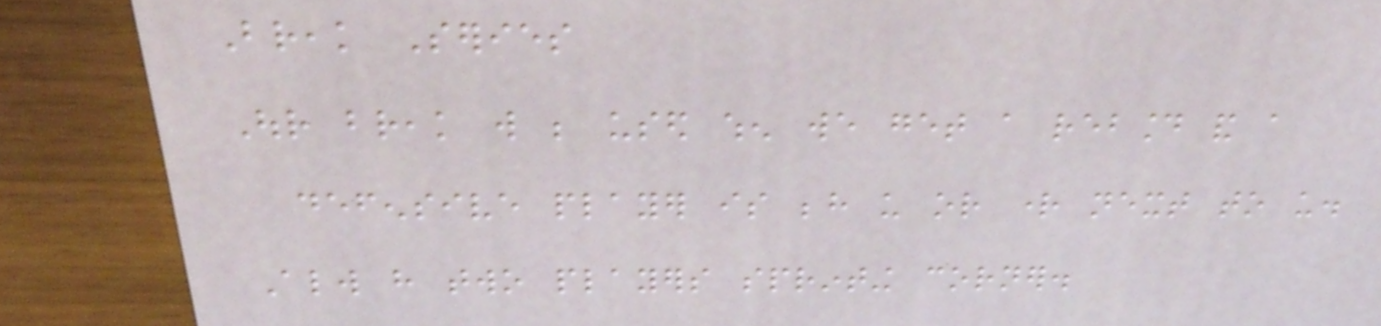Break Series
Our break will be used when we get a rebound and a
defensive player is behind us or right next to us.
Always have two players sprinting corner.
